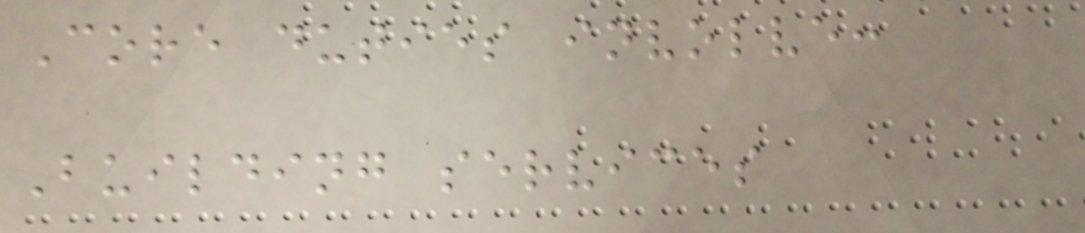Core duties involve:
Building services
